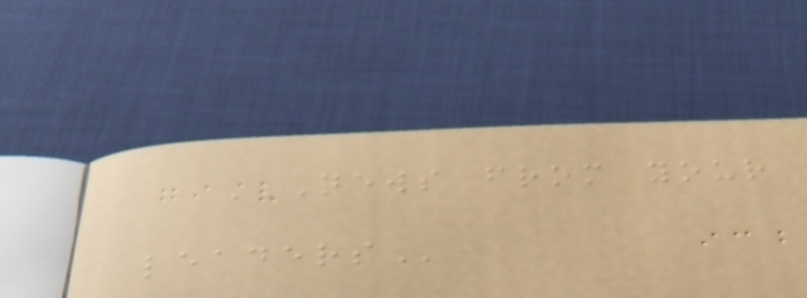NEWS FROM YOUR
LEADERS
